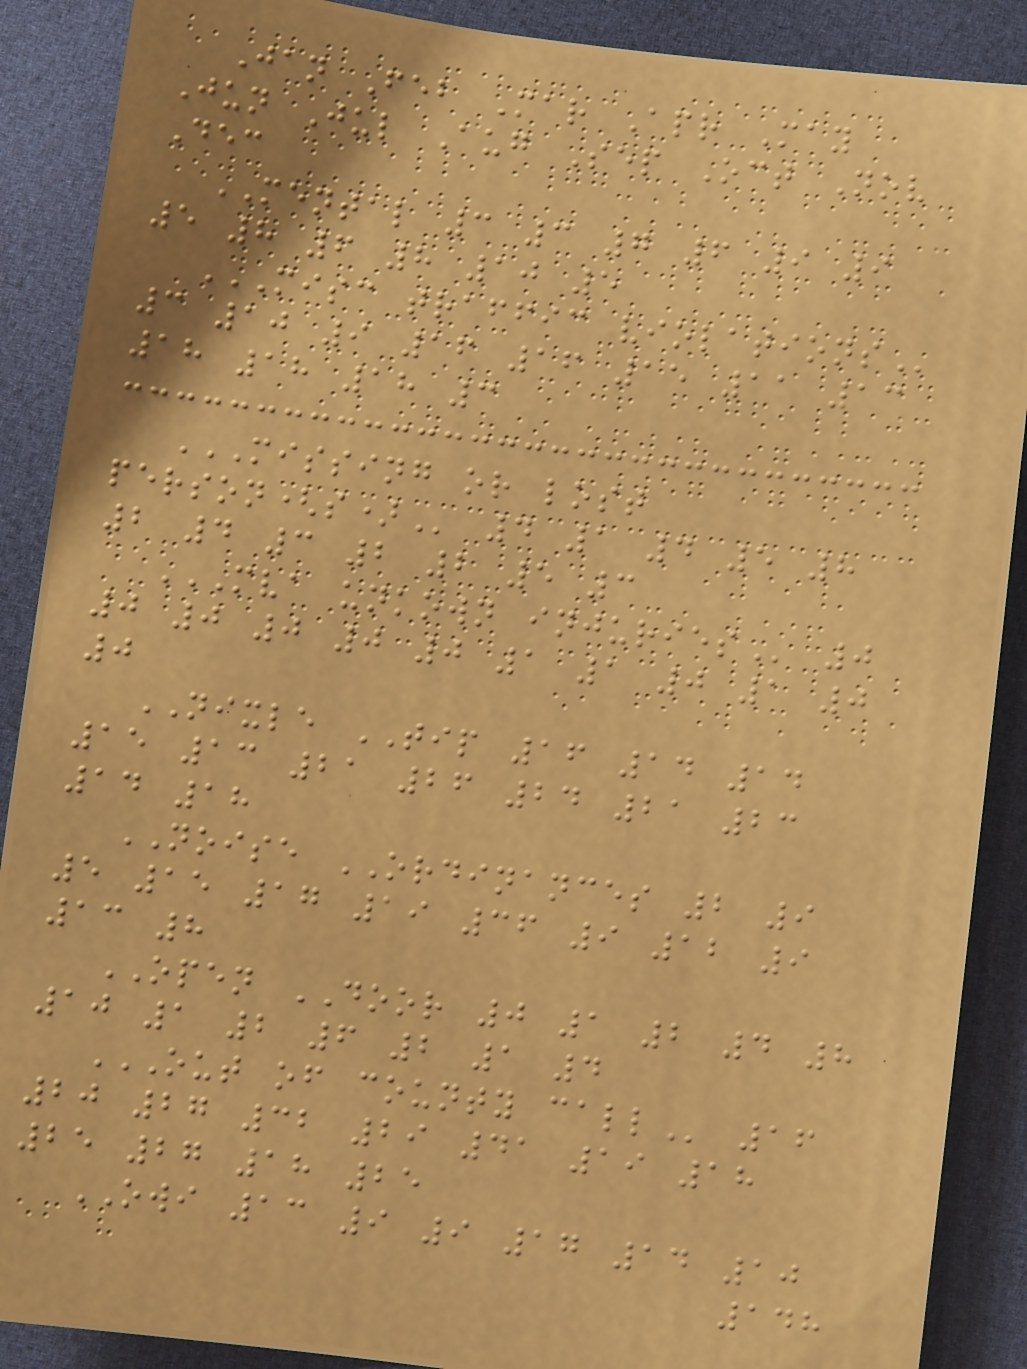Jan Feb Mar Apr May
Jun Jul Aug Sep Oct Nov
Dec
MENTAL 3 3 7 6 9 9
5 8 6 8 10 5
MISC TRAFFIC VIOLATIONS
3 10 9 16 16 15 11 13
18 18 18 3
MISSING OR LOST
PERSON(S) 4 1 4 5 8
2 4 3 2 2 5 3
MVA UNKOWN INJURIES 0
0 0 0 0 0 1 1 0 1 0
0
NIXLE TIP 16 14 14
15 13 21 26 24 21 23
14 18
NOISE ORDINANCES 2 9
5 15 17 19 36 9 12 9
13 8
OPEN DOOR 0 1 2 4 8
10 1 2 6 2 1 4
OUT OF COUNTY CALL 16
20 27 32 29 41 19 18
25 27 18 25
OWI 13 9 9 17 14 10
148
